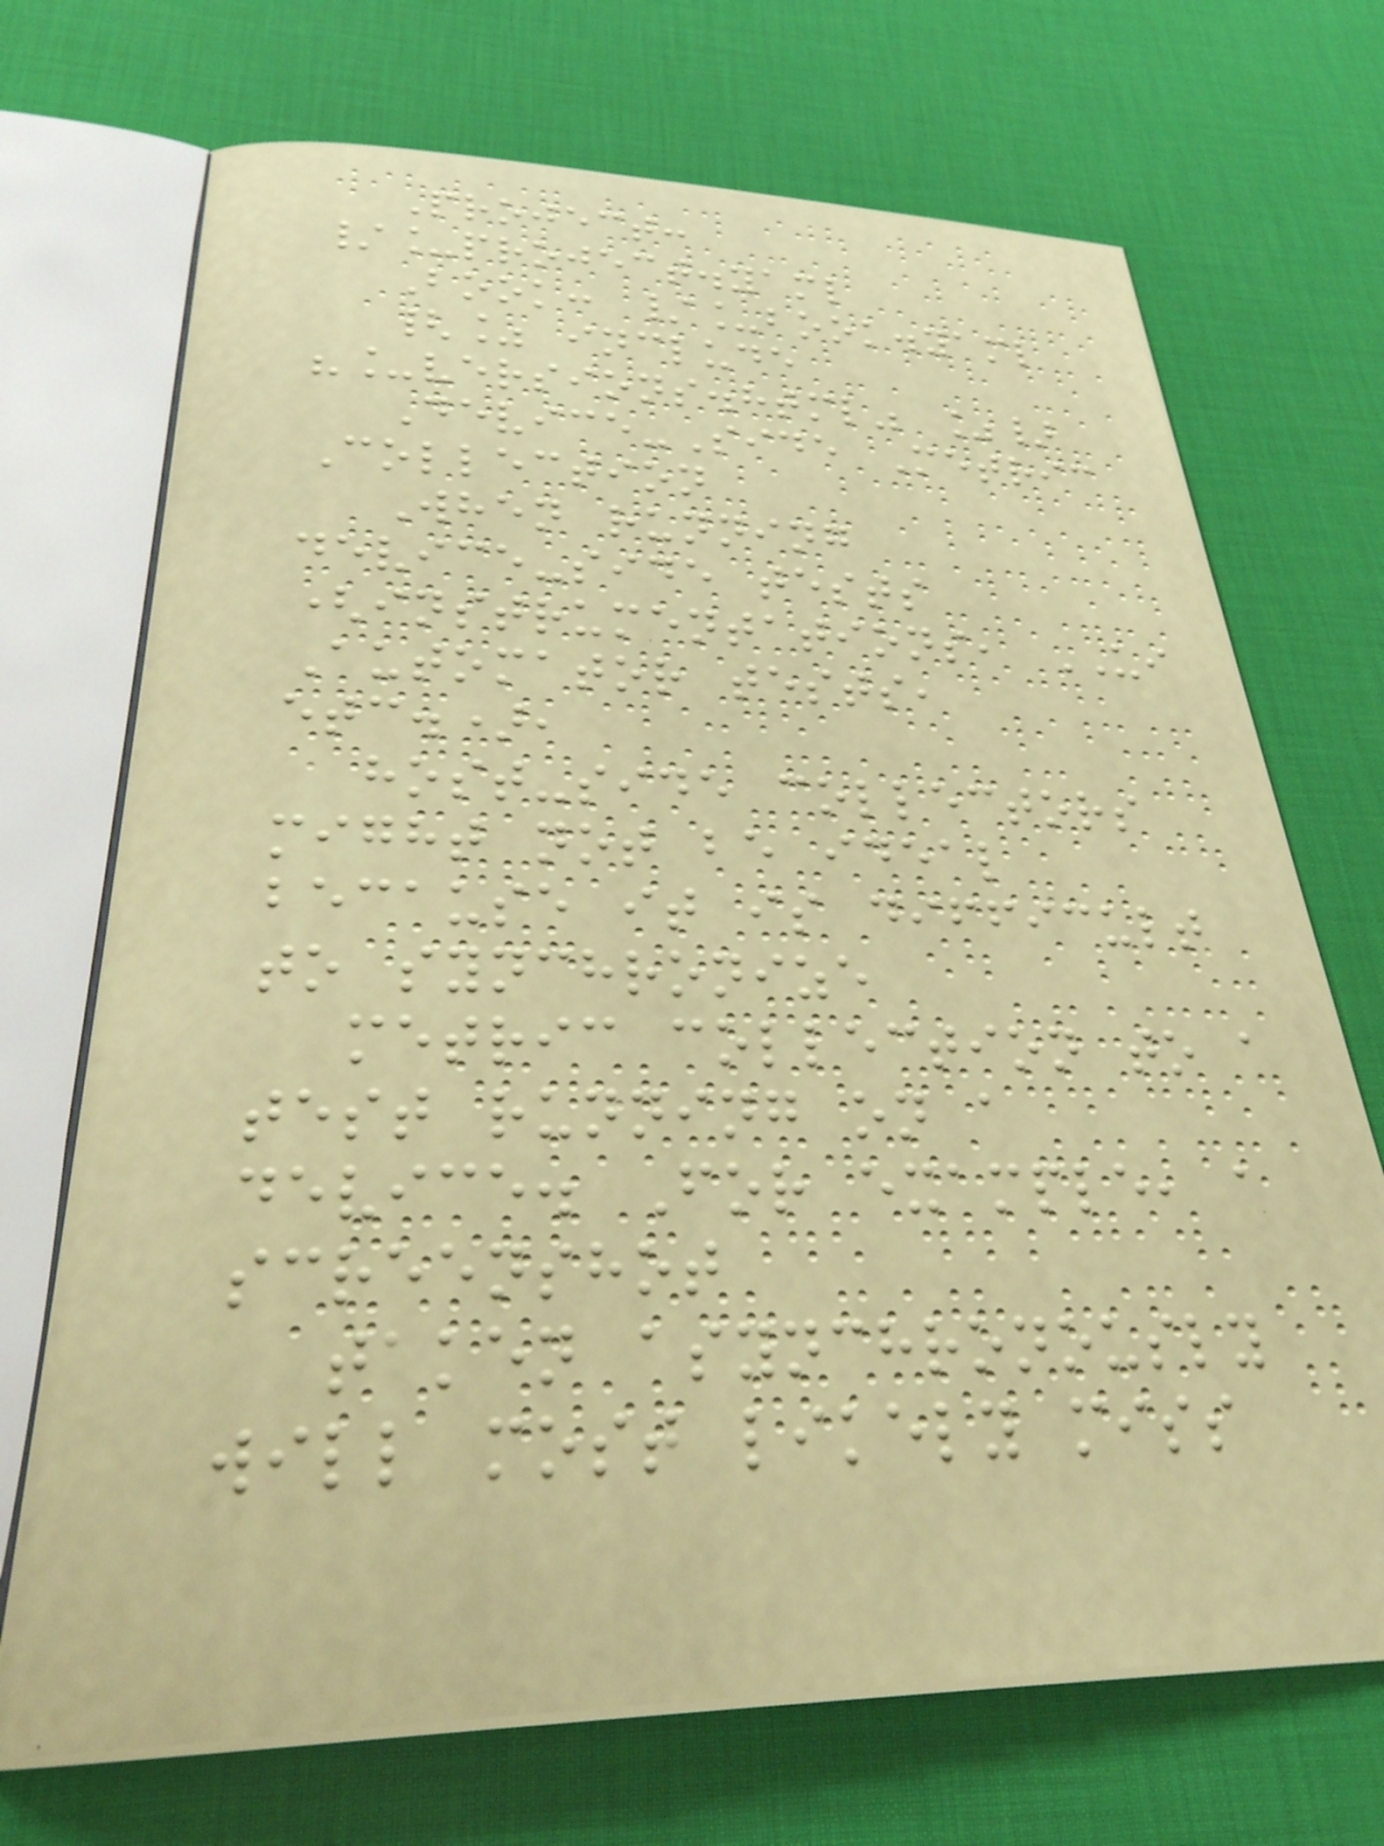Project:
/_project.yaml
Book: /_book.yaml
{% include
"_versions.html" %}
Device-Side Metric
Collection
When running
device-side tests
(instrumentations, UI
Automator tests,
etc.),
host-side collectors
might not be ideal
because it is difficult
to synchronize
metric collection to a
test running on a
device. For example, a
screenshot
taken asynchronously
will most likely miss
